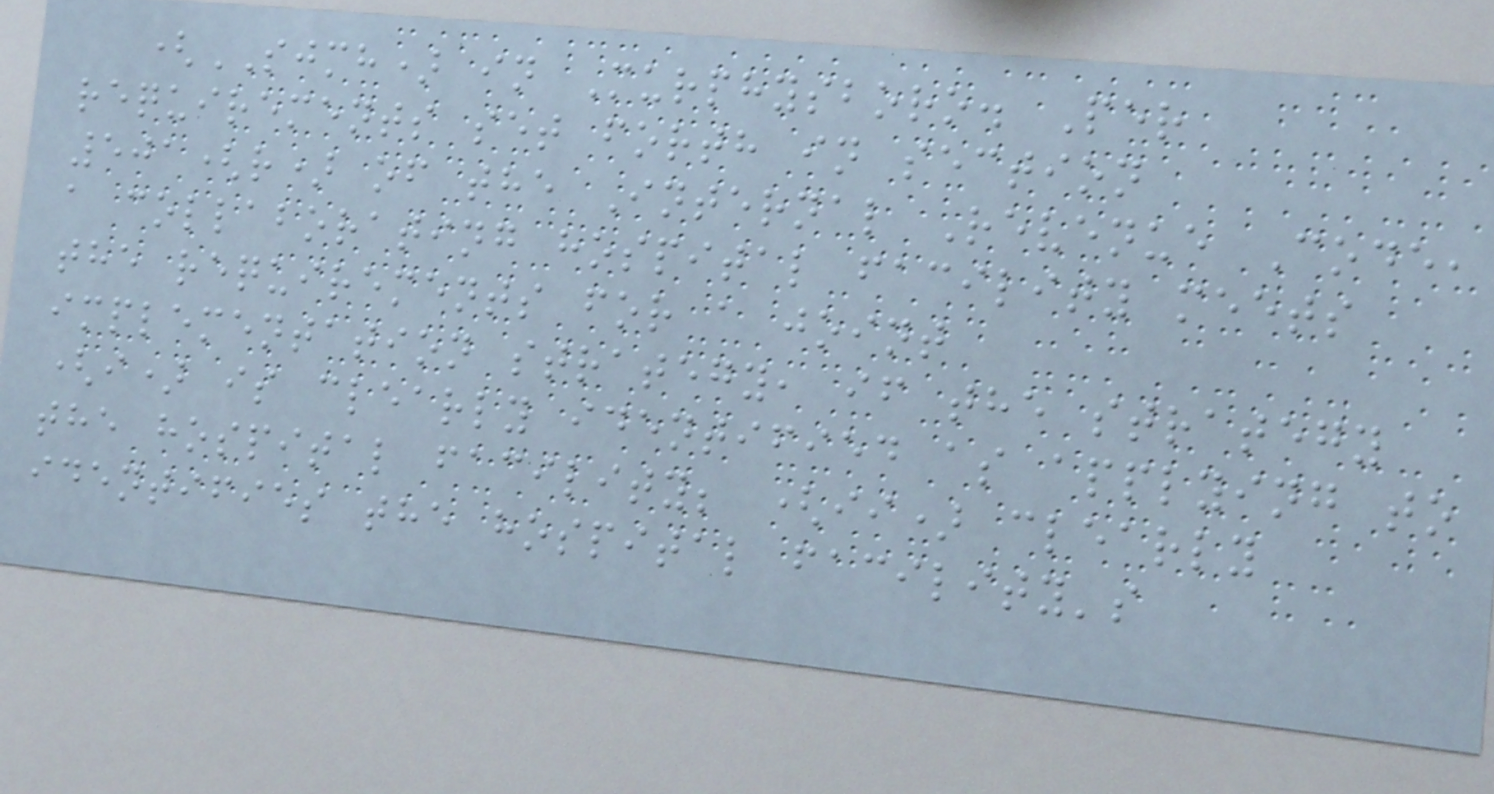(SJMH) in Murphysboro. Per
requirements set forth in section
501(r) of the Internal Revenue Code,
a collaborating hospital facility meets
the requirements for a joint
implementation strategy, if the strategy
(i) is clearly identified as applying to
the hospital facility; (ii) clearly
identifies the hospital facility's
